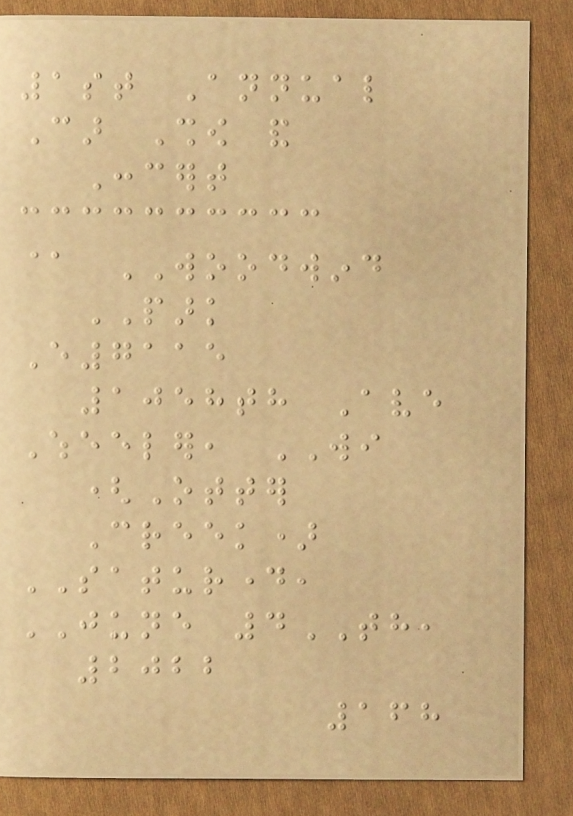1st Annual
Car Show and
Concert
@ WOODWIND
PARK
E7115
1058th Ave
Wheeler, WI
(Otter
Creek)
SATURDAY,
JUNE 4TH,
2022
168
